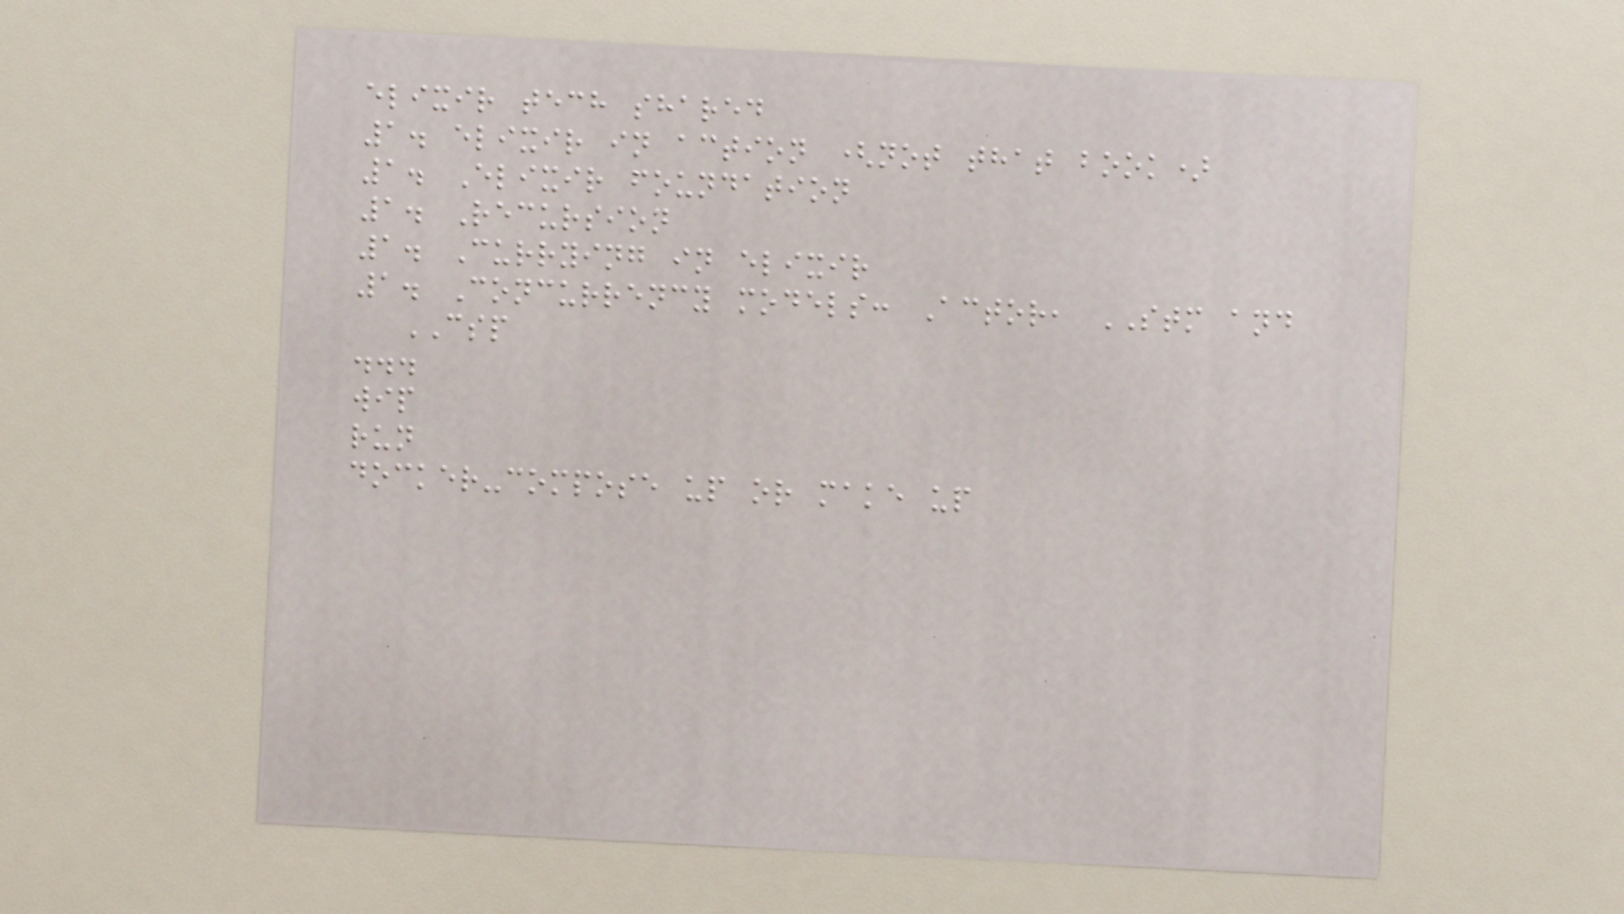elixir tech shared
1. elixir in action (not that book)
1. Elixir foundation
1. Recursion
1. Currying in elixir
1. Concurrency models: Actor, STM and
CSP
...
wip
run
docker-compose up or make up
